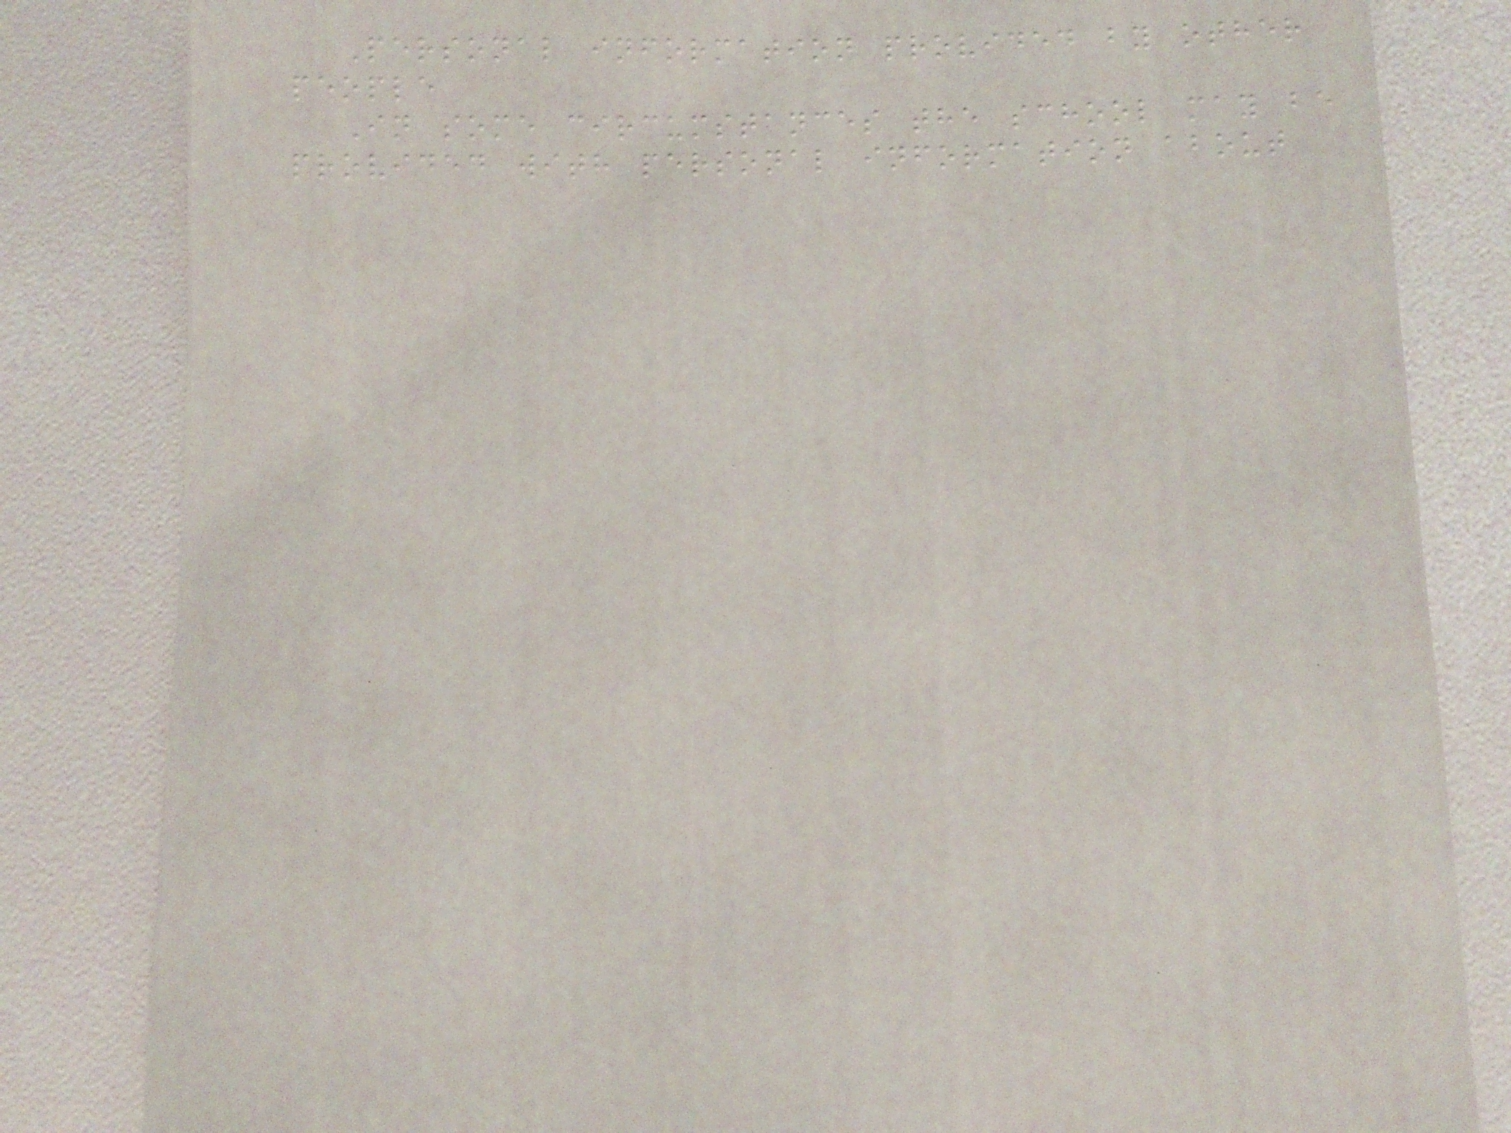Personal information provided by other
people
In some circumstances the school may be
provided with personal information about
